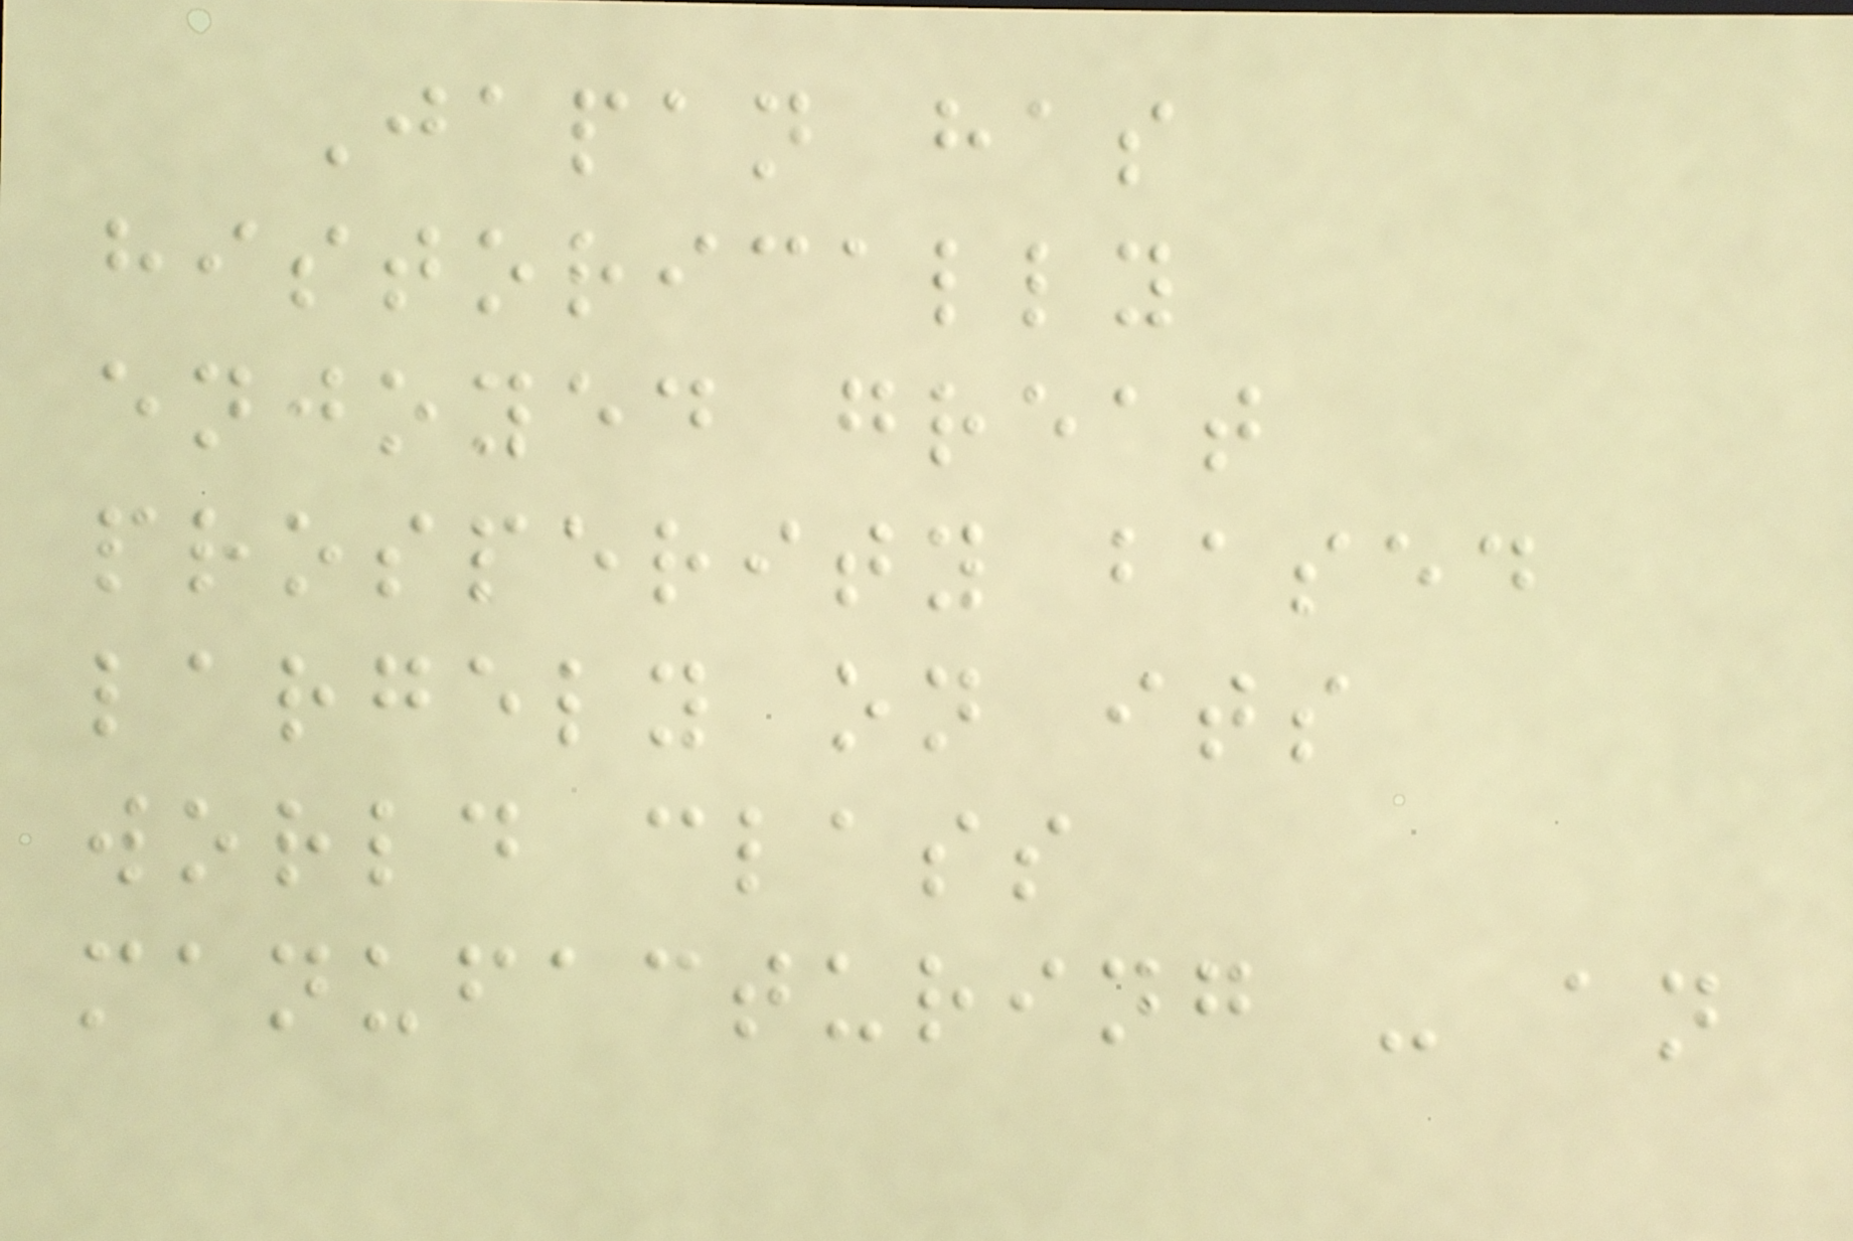Japan has
historically
enjoyed great
prosperity based
largely on its
world class
manufacturing - an
